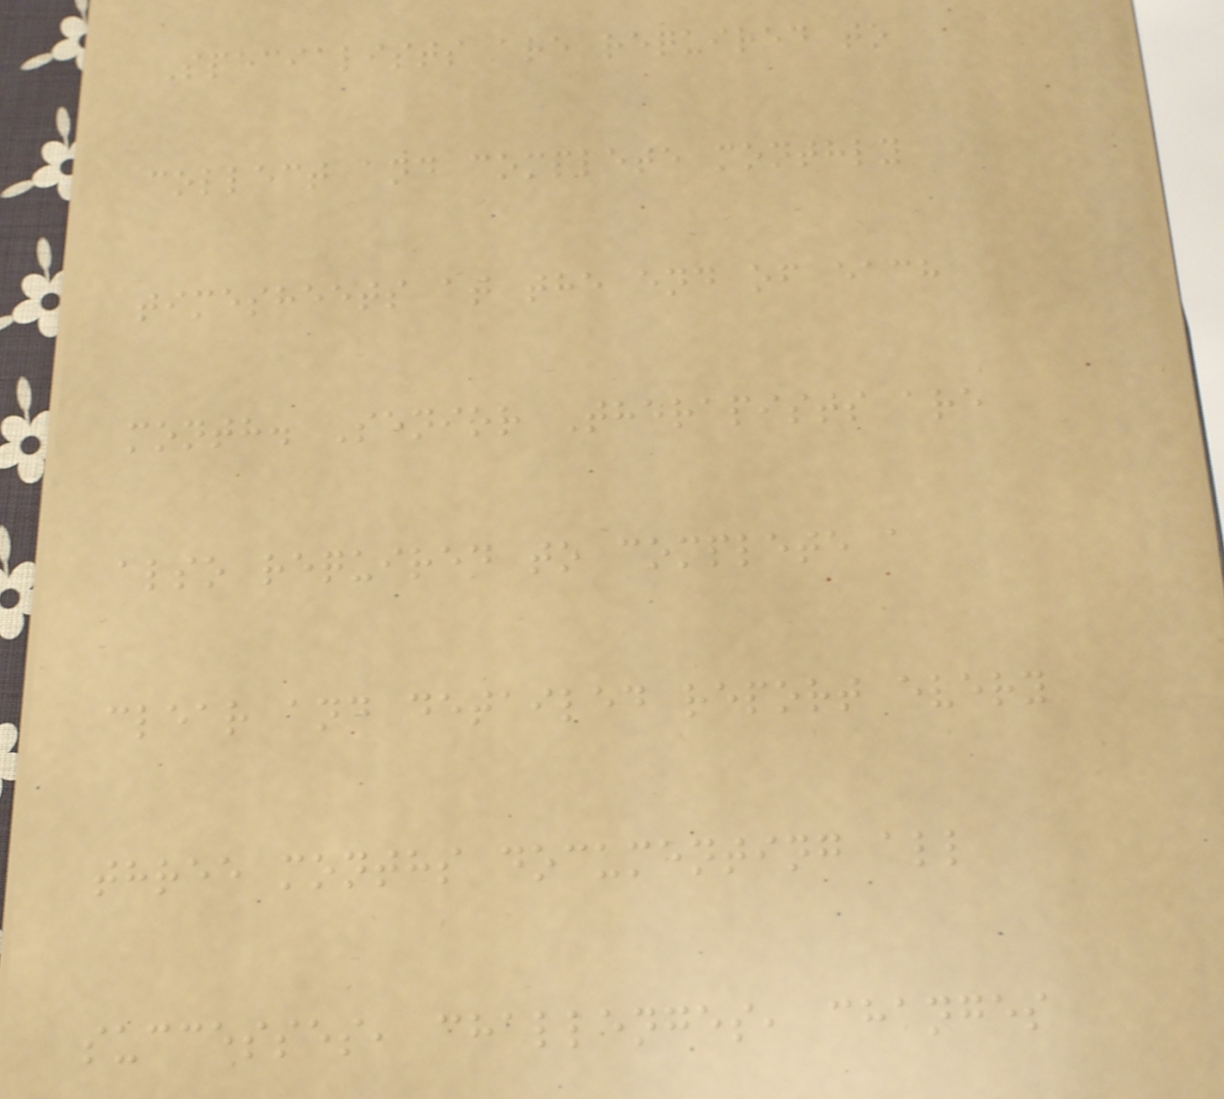Specialists are required to
collect and complete monthly
timesheets at the end of each
month. Senior Therapists are
also required to complete a
clear and detailed report every
three months documenting all
successes, challenges, changes
